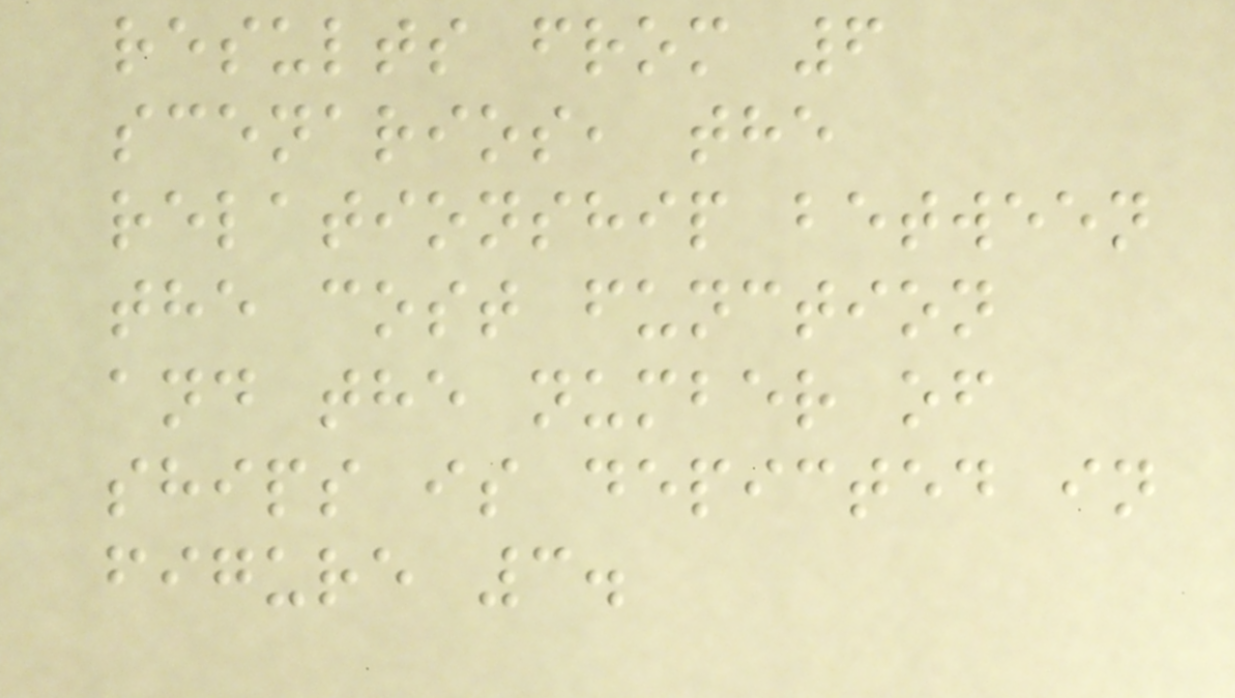results from 6
scenarios, the
relationship between
the cost function
and the number of
ships is depicted in
figure 3.
